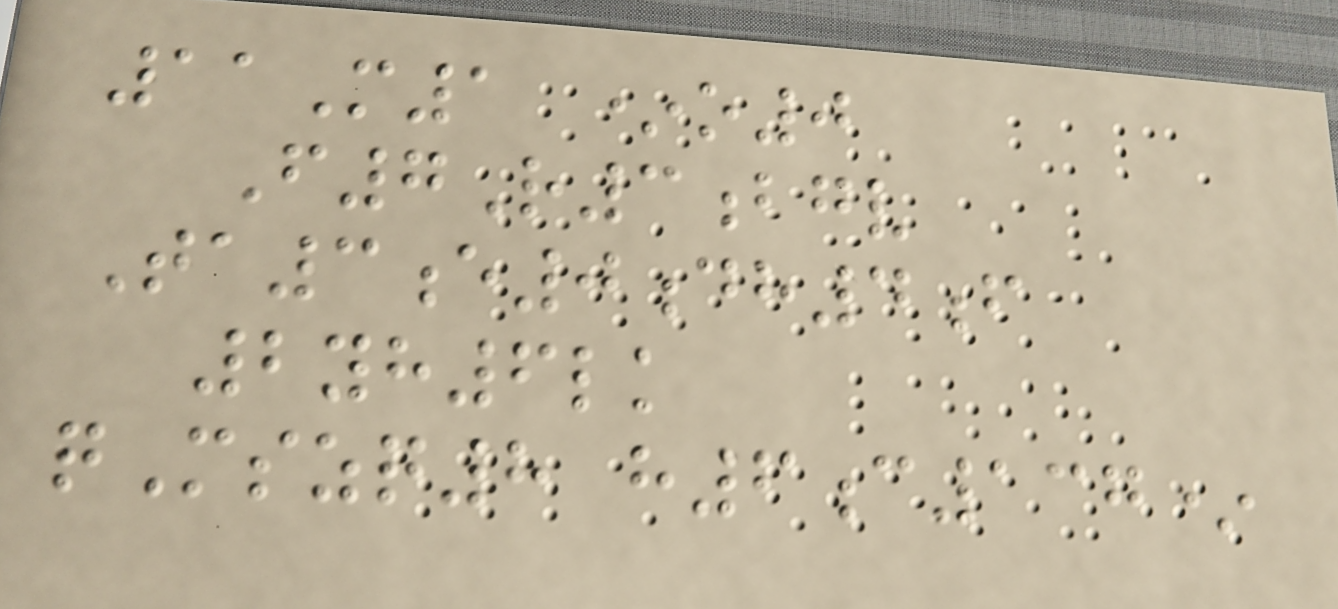11M1 *o0
F7R3bgv
Ta3e0dh4f
2yh6lk
qMszq8 h6c137*
